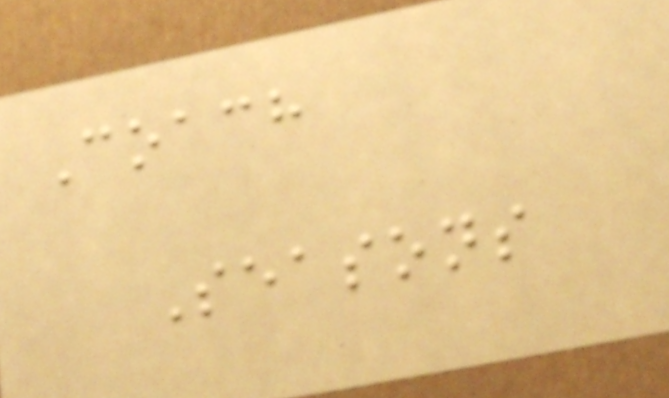Coach
Seasons
